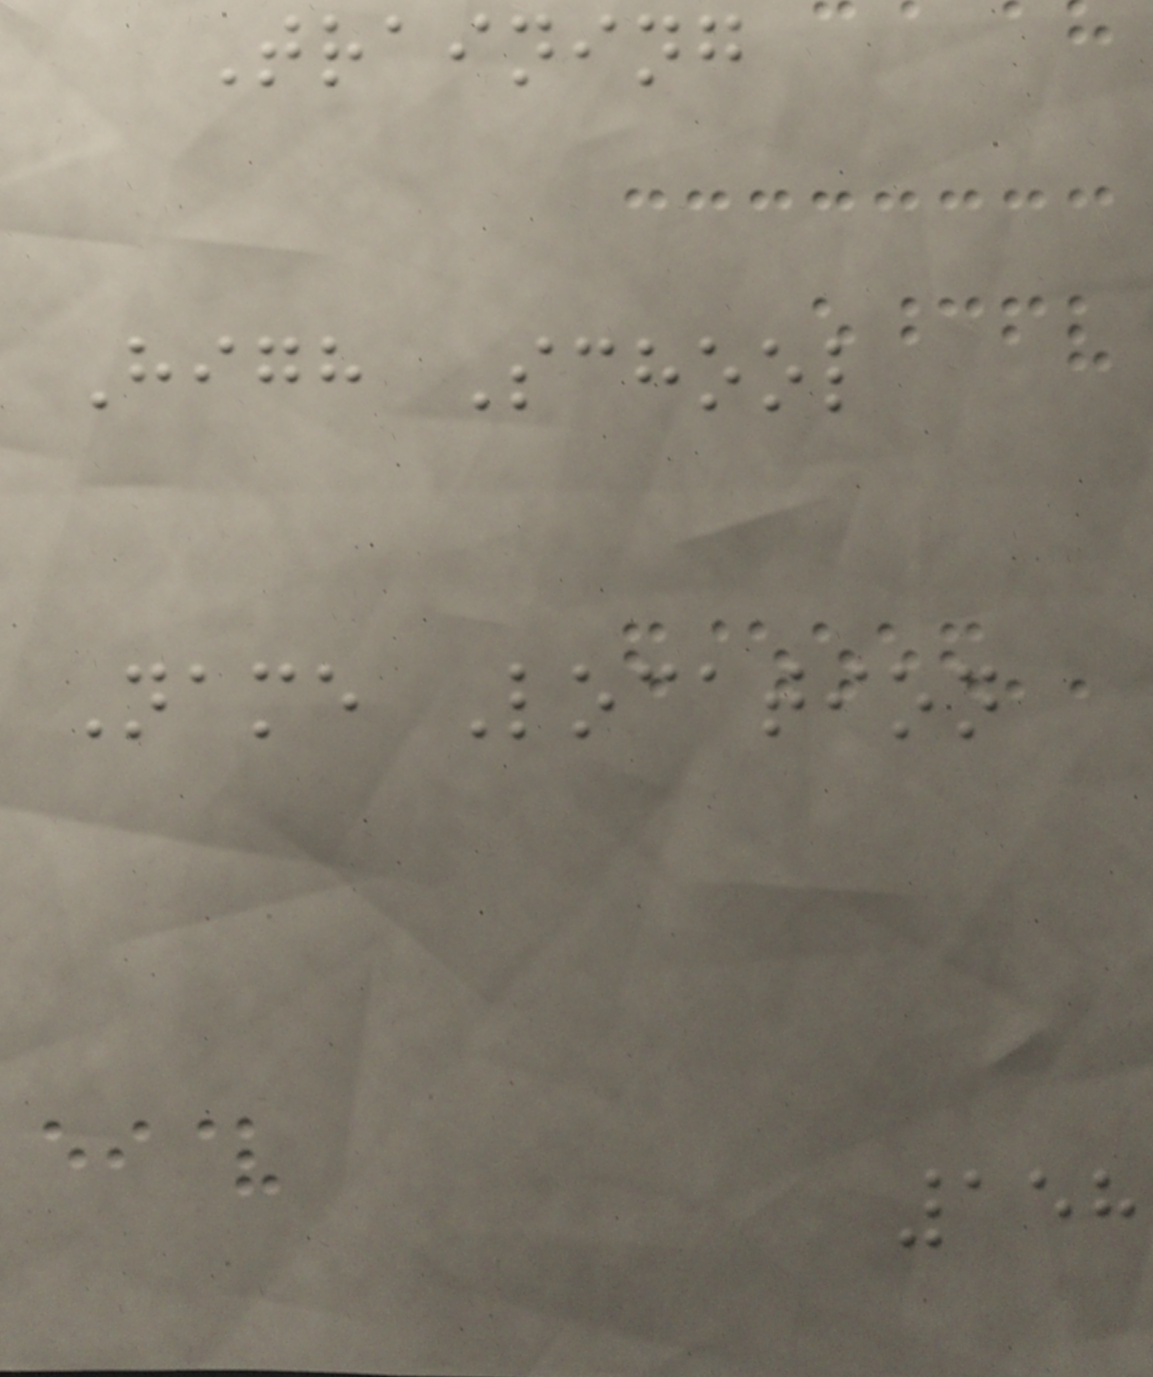Training
High School
Name Location
158
